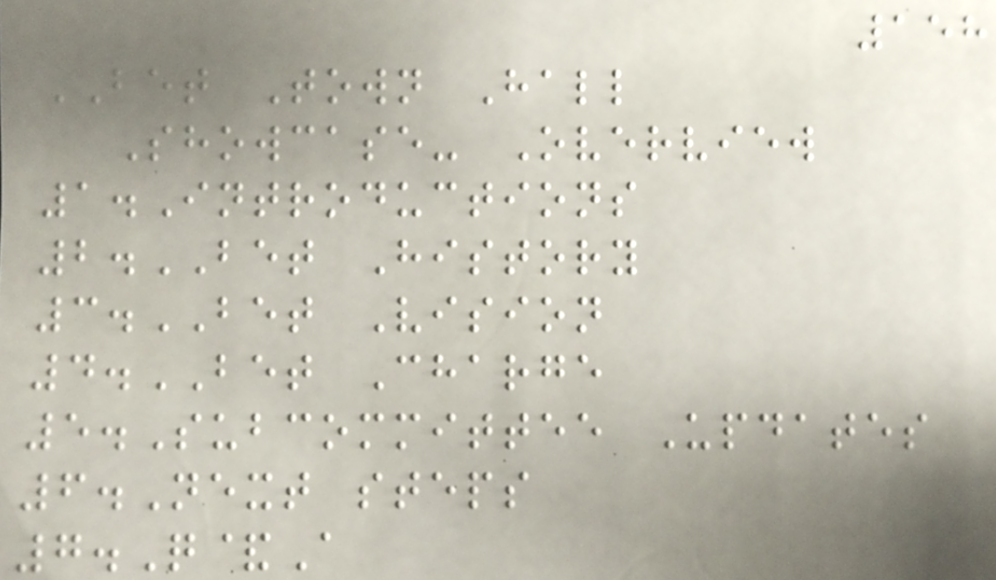158
BET Town Hall
Showcase- Overview
1.Introductions
2.BET History
3.BET Vision
4.BET Charge
5.Subcommittee Updates
6.Next steps
7.Q&A
